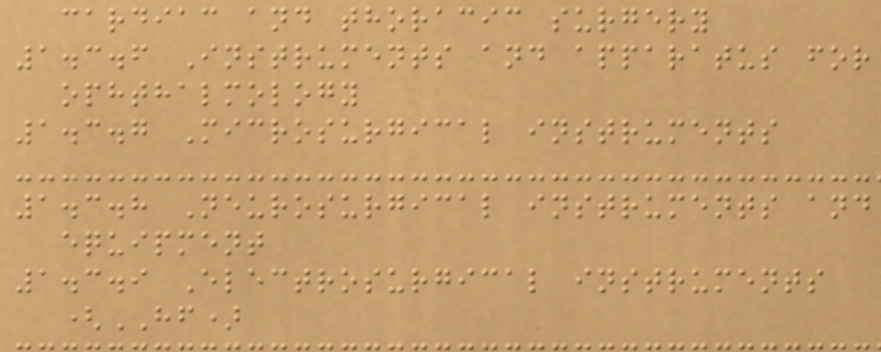cardiac and thoracic surgery
1.3.6 Instruments and apparatus for
ophthalmology
1.3.7 Microsurgical instruments
1.3.8 Neurosurgical instruments and
equipment
1.3.9 Electrosurgical instruments
(HF)
